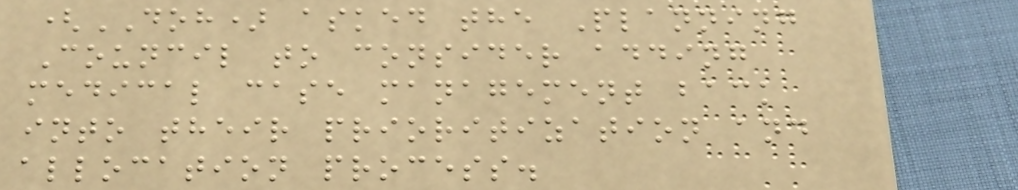(DOH) asked the Planning
Council to consider adding
medical case management back
into their prioritization and
allocation process.
